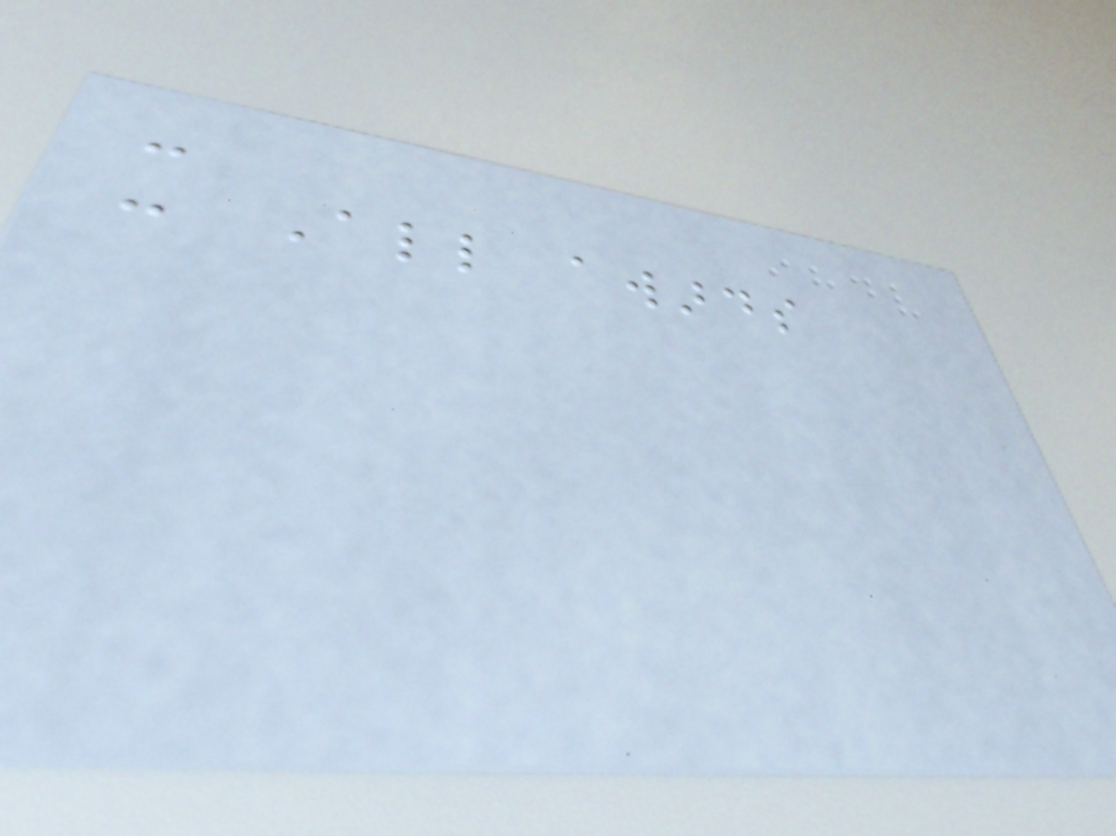-
- All awards
